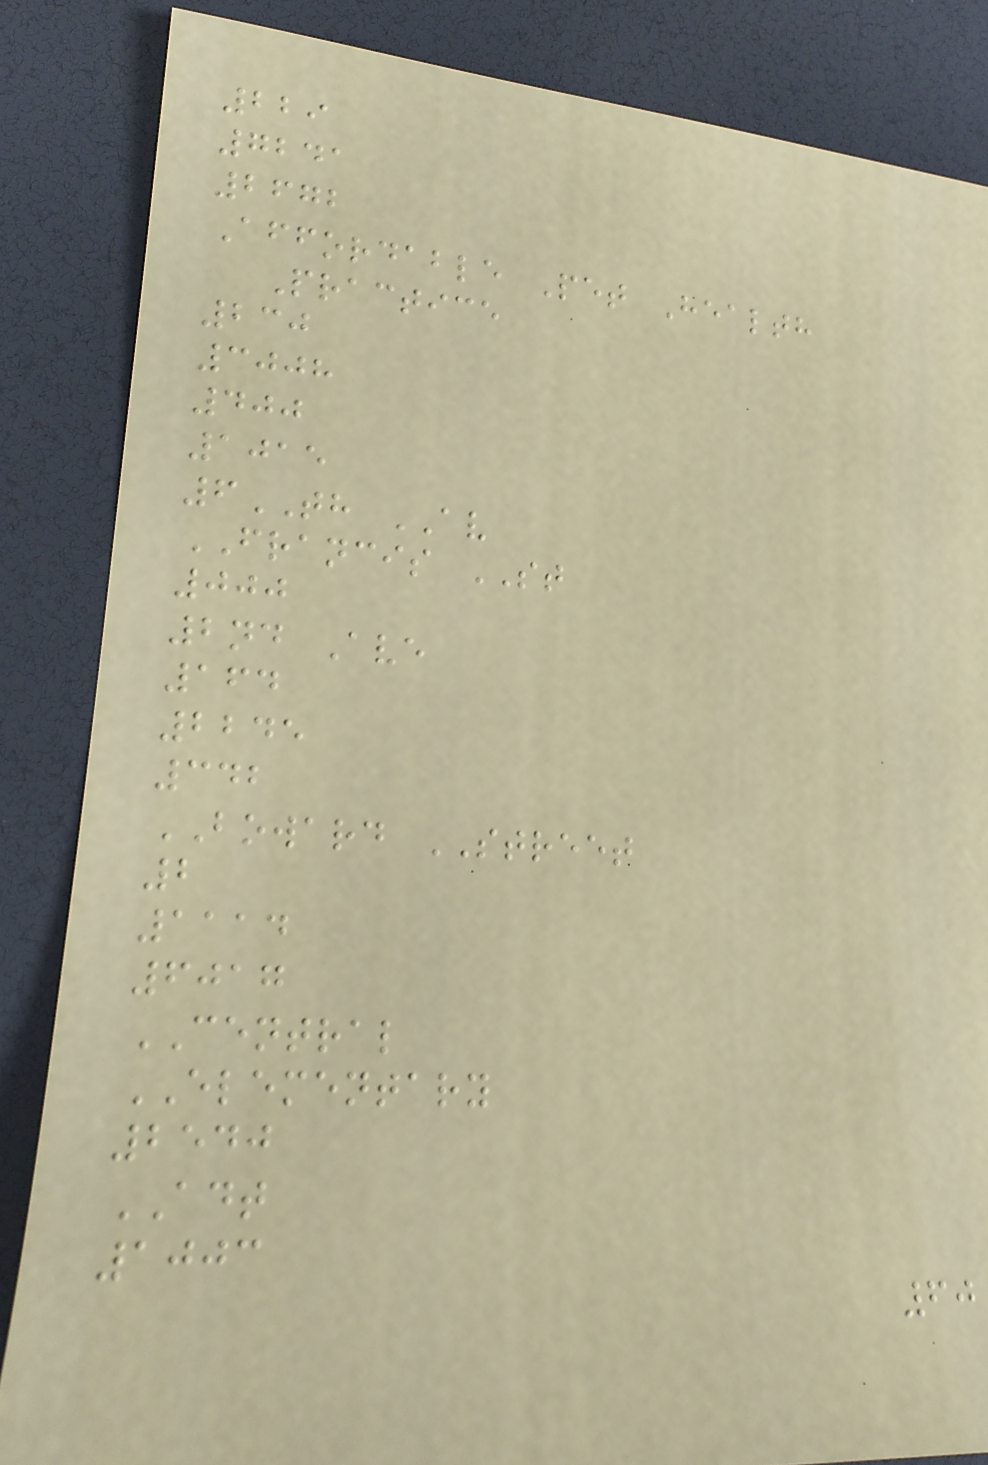229
7241
2672
Affordable Pet Health
Practice
230
3008
400
1015
6TH AV
FRANCIS ST
000
2nd Ave
164
2245
342
BOWARD STREET
2
1114
6017
CENTRAL
ELEMENTARY
2540
ADT
1003
60
